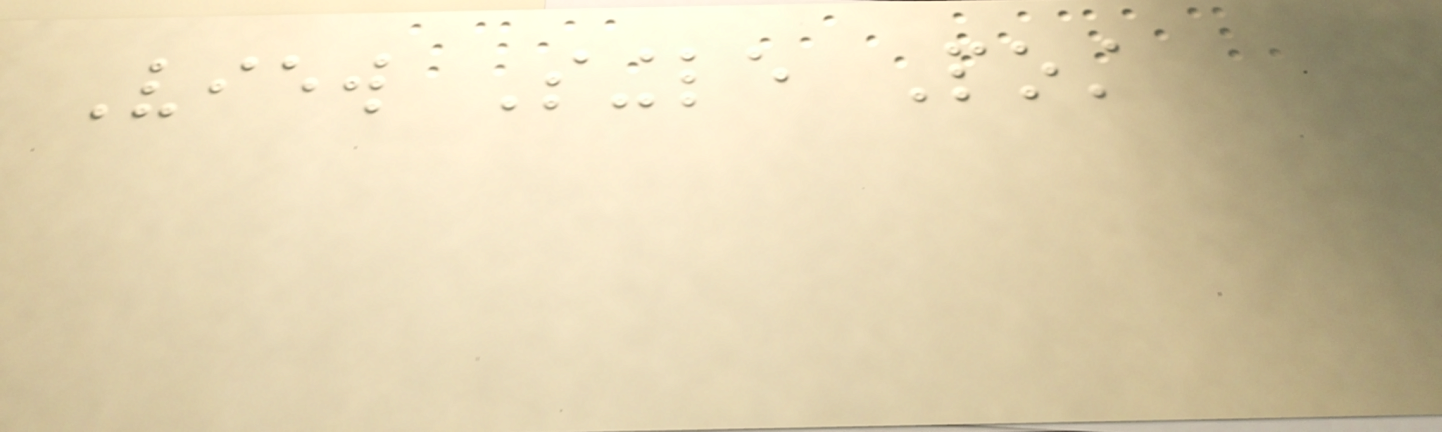View Single Post
